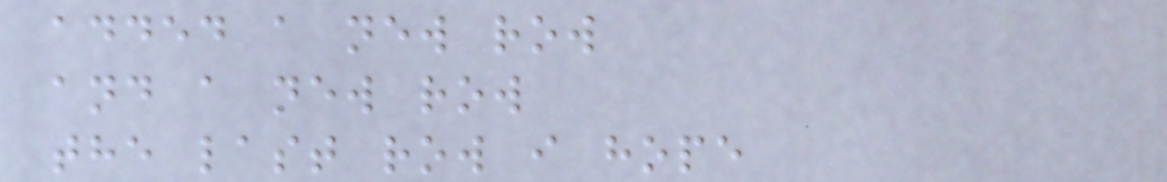added a new row
and a new row
the last row i hope
